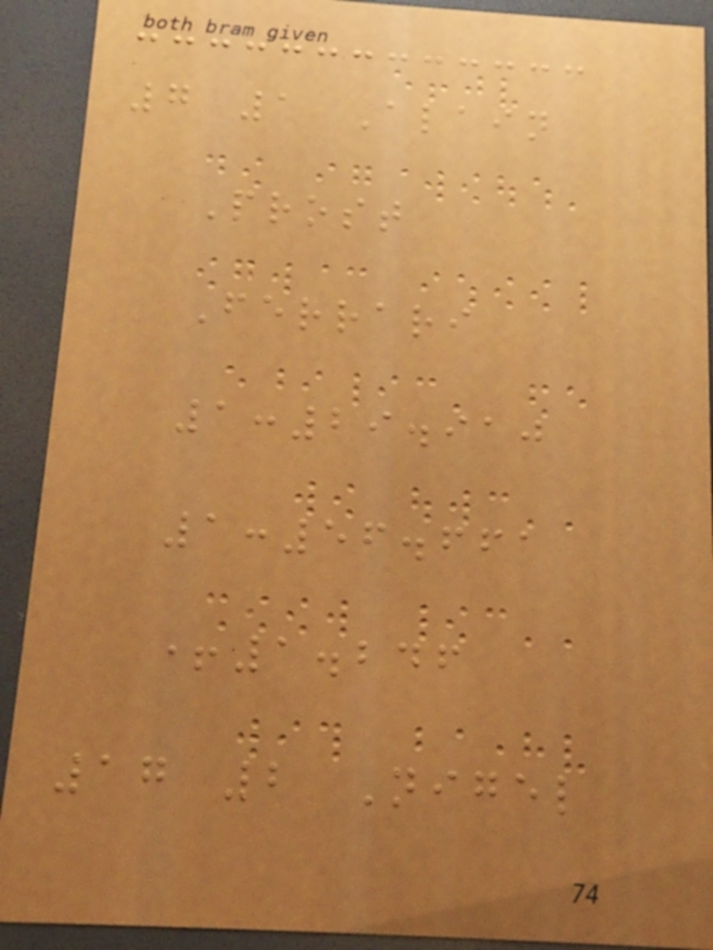7 1 Alain
Prost
Ferrari
1:29.910
1:56.661
+1.246
17 2 Nigel
